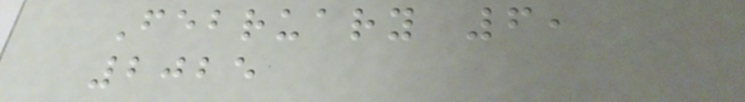February 6,
2025
